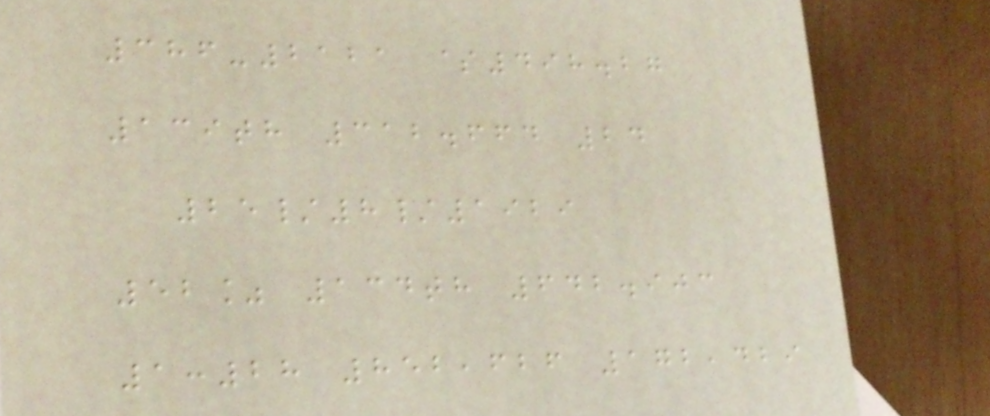386-2121 $498.27
139th 312.664 24
25/8/1929
52% 134th 642.903
1:28 852,626 172,429
